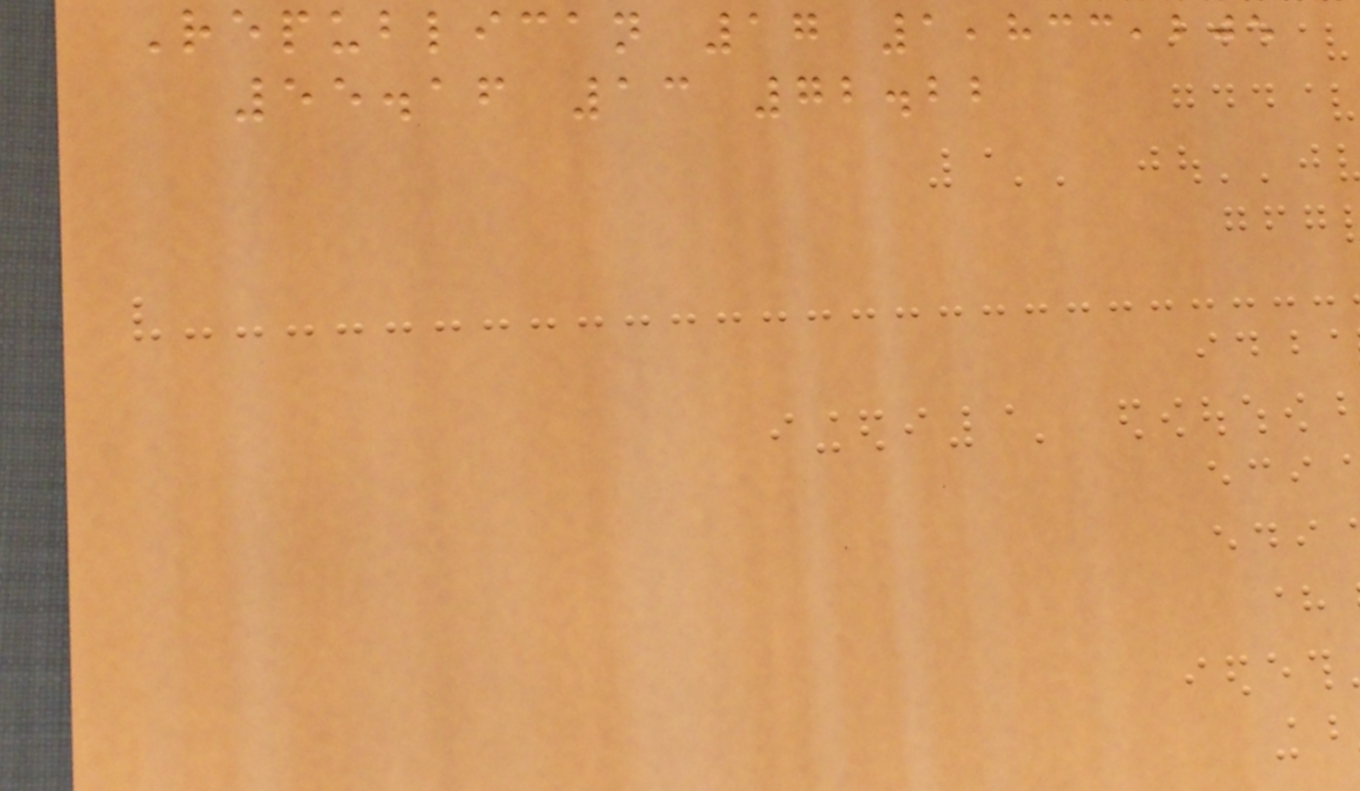Republican 17 1,833,205
55.16 13 72.22
